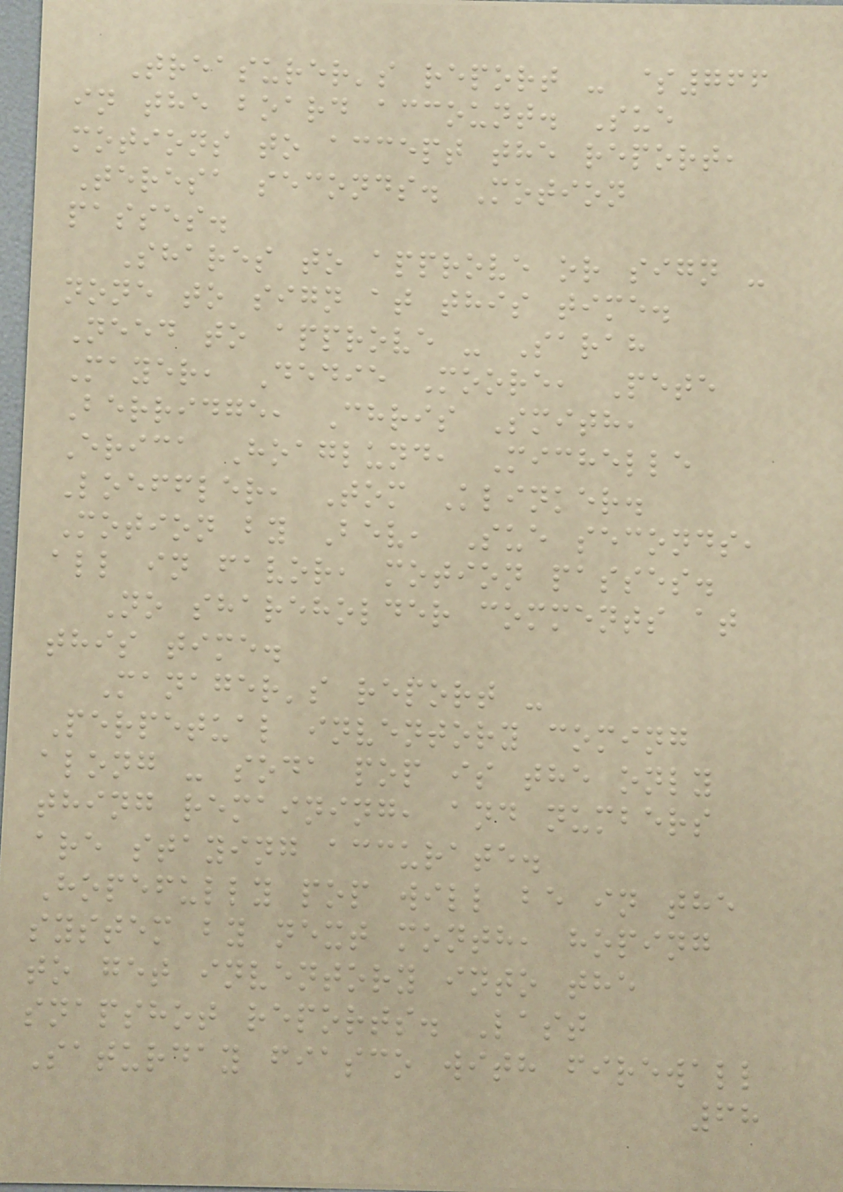Treasurer's report - $766
in the board account. Sue
motions to accept the report,
Teresa seconds. Motion
passes.
Shares to approve or sign -
none to sign at this time.
Need to approve - Sarah
Mayer, Dedie Moore, Pete
Berridge, Chris Smith,
Erica Hoaglund, Michelle
Loeffler, Tom Klinker.
Motion by Bev, Sue seconds,
all in favor, motion passes.
No shareholder comments at
this time.
Manager's report -
Perpetual inventory coming
along - soda pop is the only
thing remaining, and numbers
are staying accurate.
Hopefully pop will be in the
system by next month, hoping
to get inventory into the
snapshot reports. Last
Saturday fiasco with firewall
68
